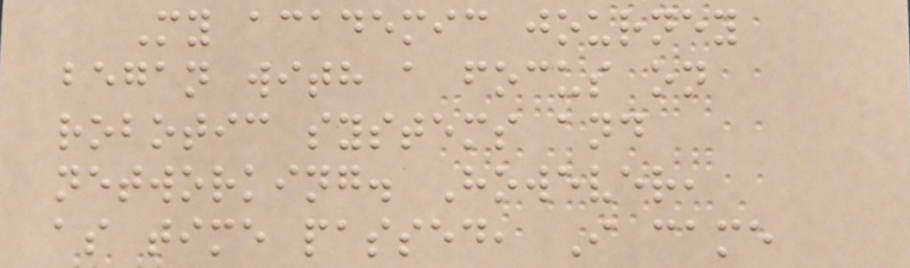My academic journey
began with a focus on
robotic systems and
networking. However,
as time passed, I came
